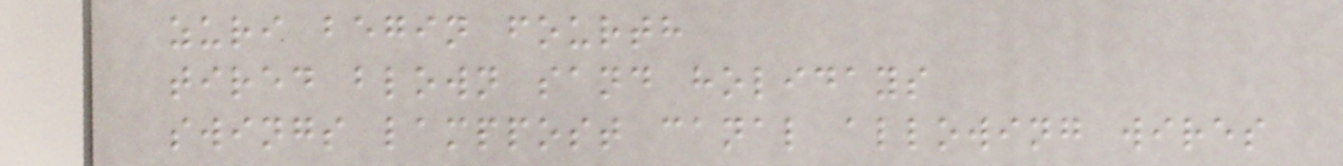zuri begin fourth
tired blown sand holidays
swings lamppost canal allowing wires
